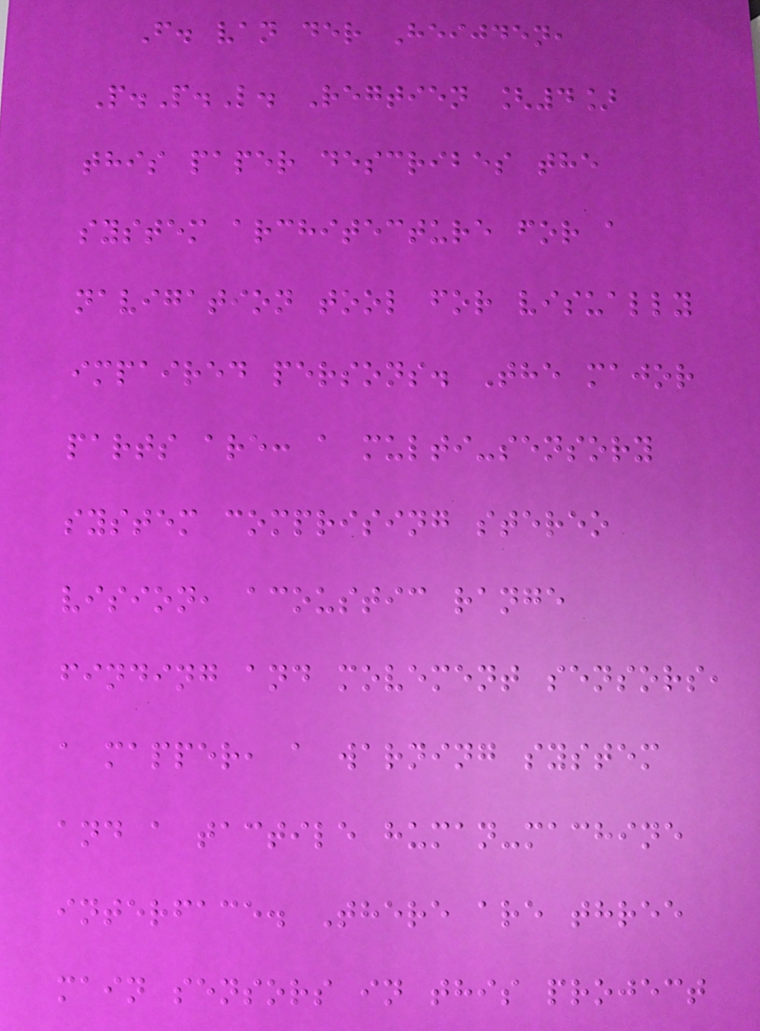F. van der Heijden,
P.P.L. Regtien [4]
this paper describes the
system architecture for a
navigation tool for visually
impaired persons. The major
parts are: a multi-sensory
system comprising stereo
vision, acoustic range
finding and movement sensors,
a mapper, a warning system
and a tactile human-machine
interface. There are three
main sensors in this project
